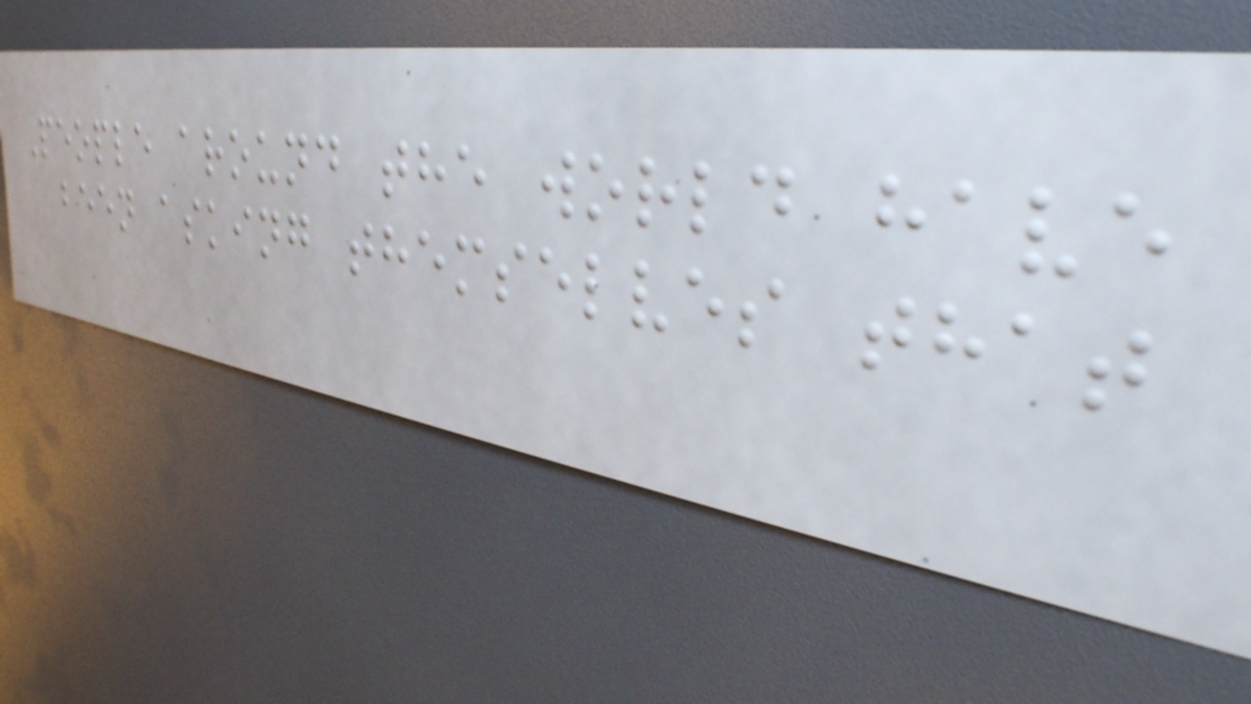People around the world have
been asking themselves that
